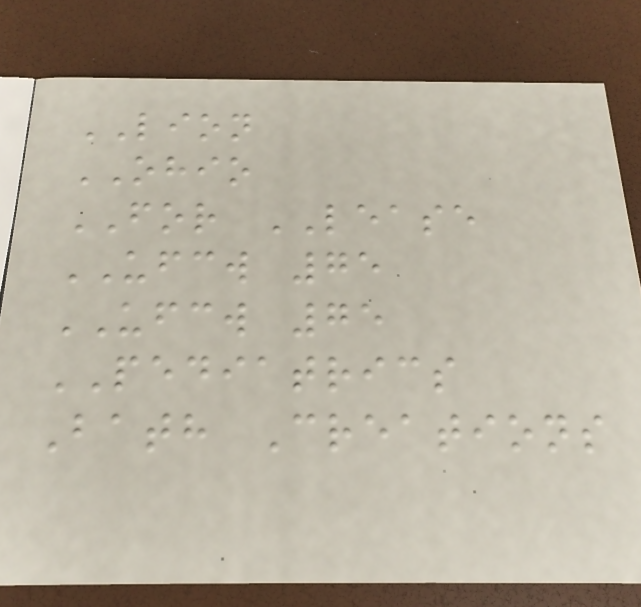LION
OHIO
FOR LEASE
UFCW 75
UFCW 75
PEDIATRICS
Bath Creations
